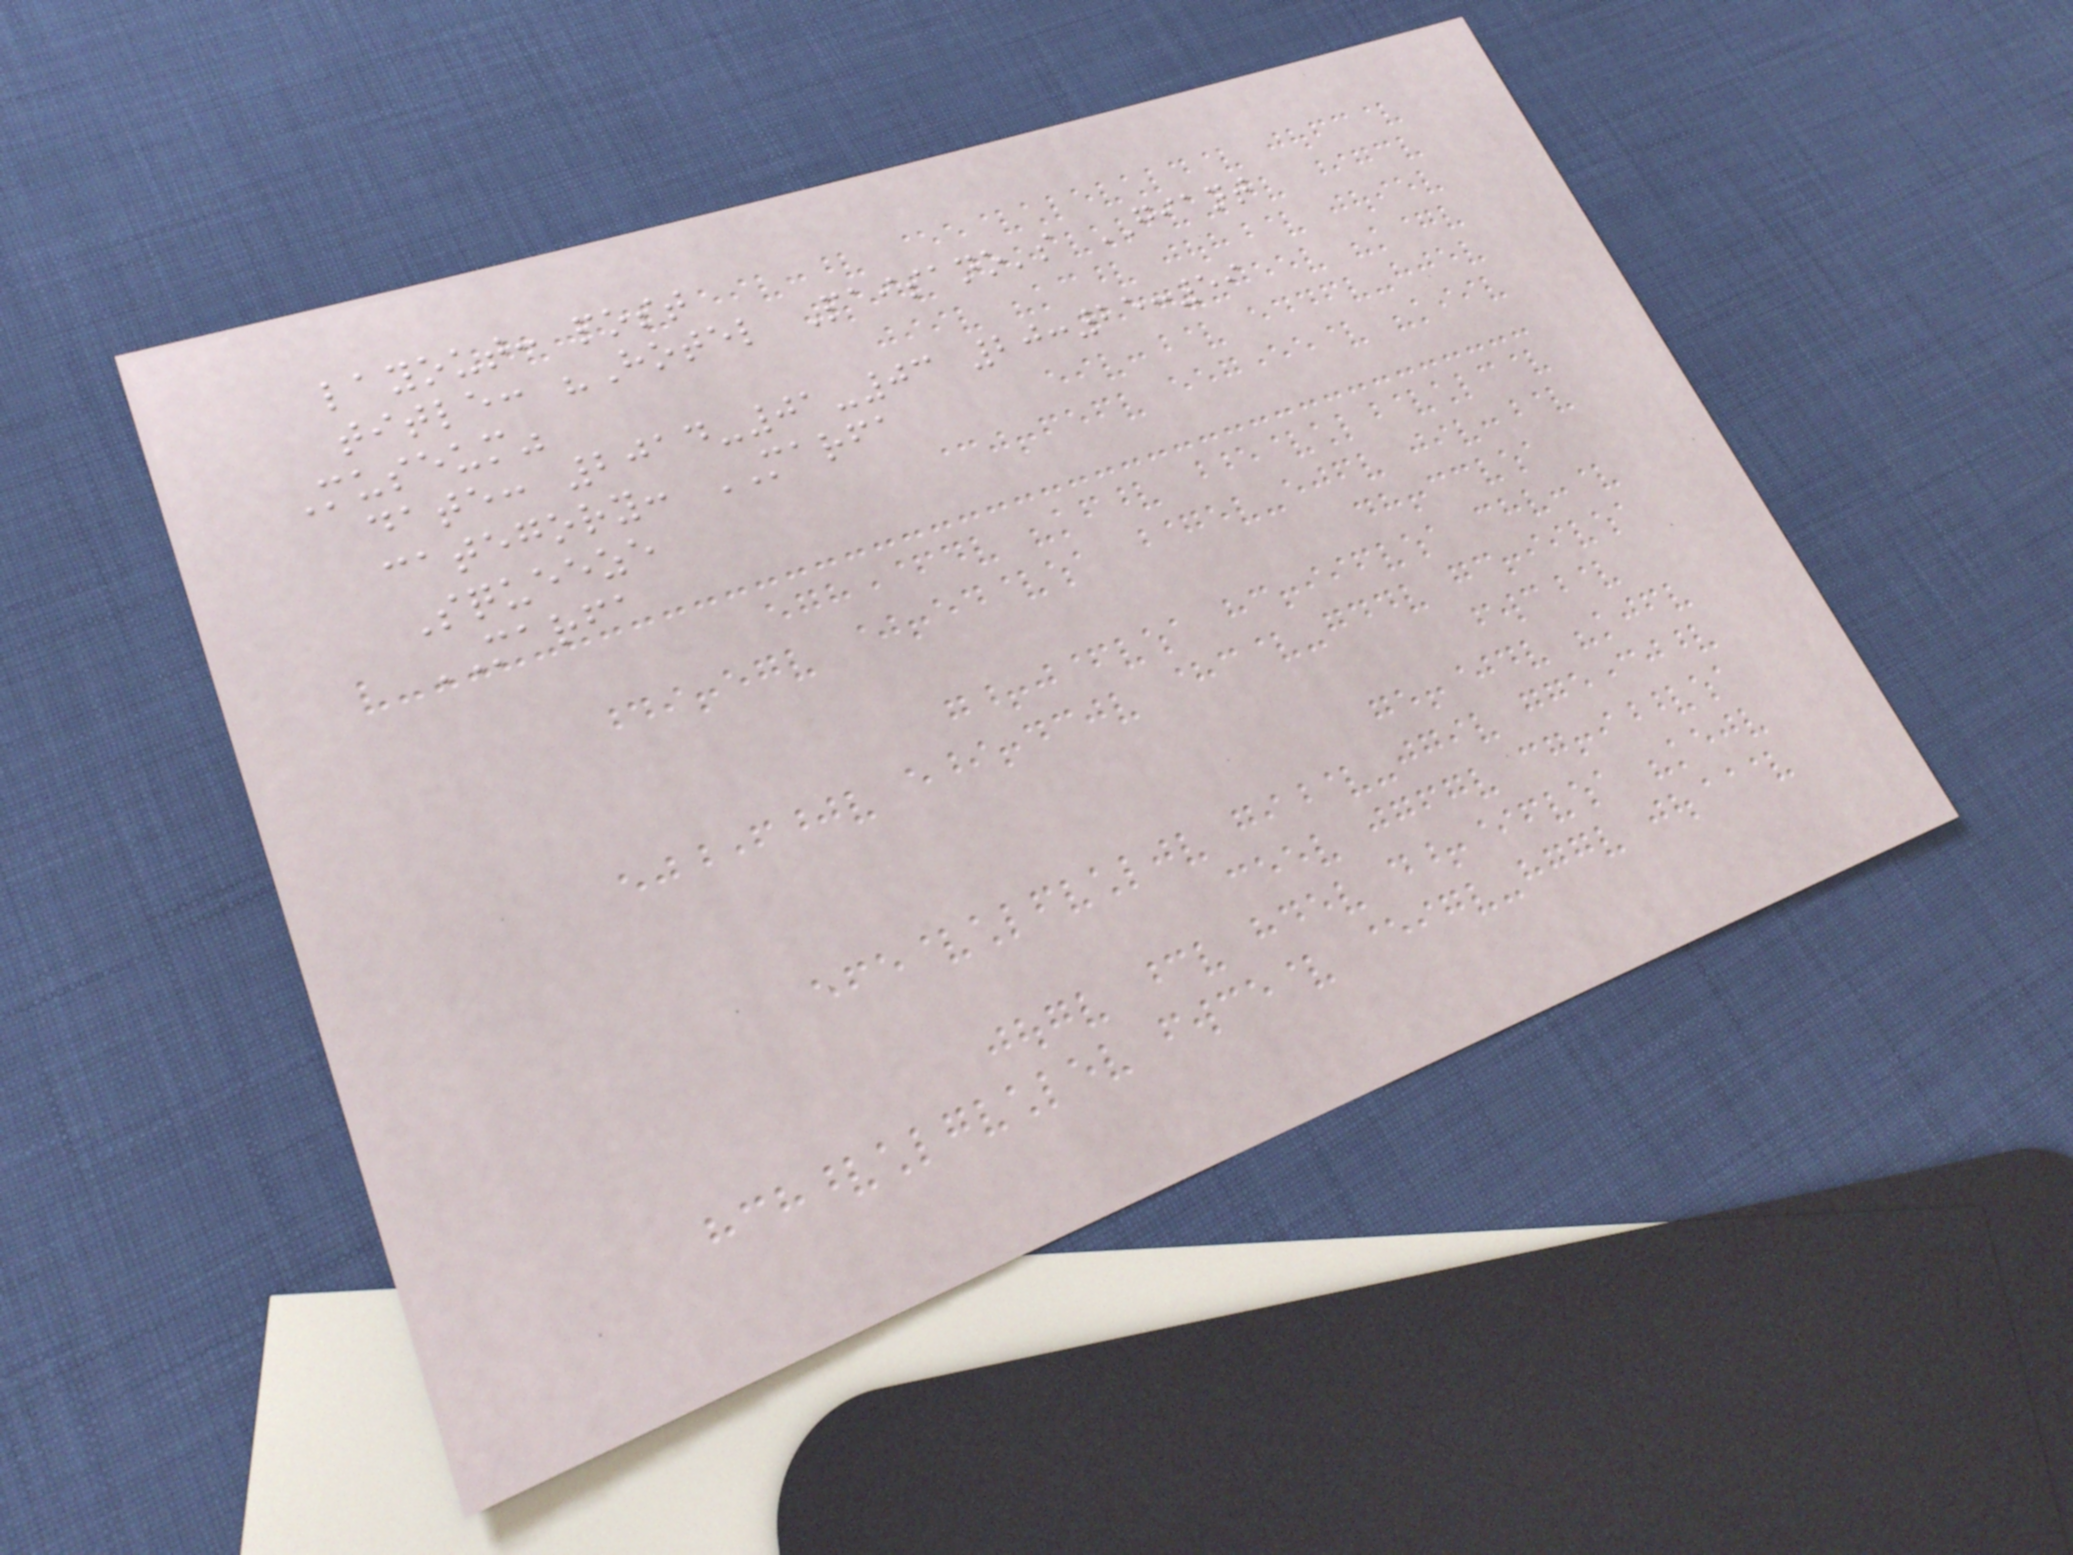layout: post
title: "Hotel Paisano's GIANT
Museum"
date: 2014-01-03 20:25:59
category: MARFA
Squeeze
MARFA
